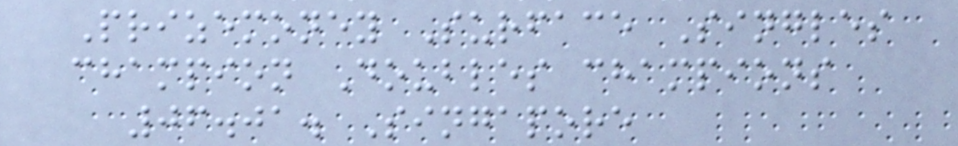Prizemoney Surface Singles
champion Doubles champions
06.01. Singapore
